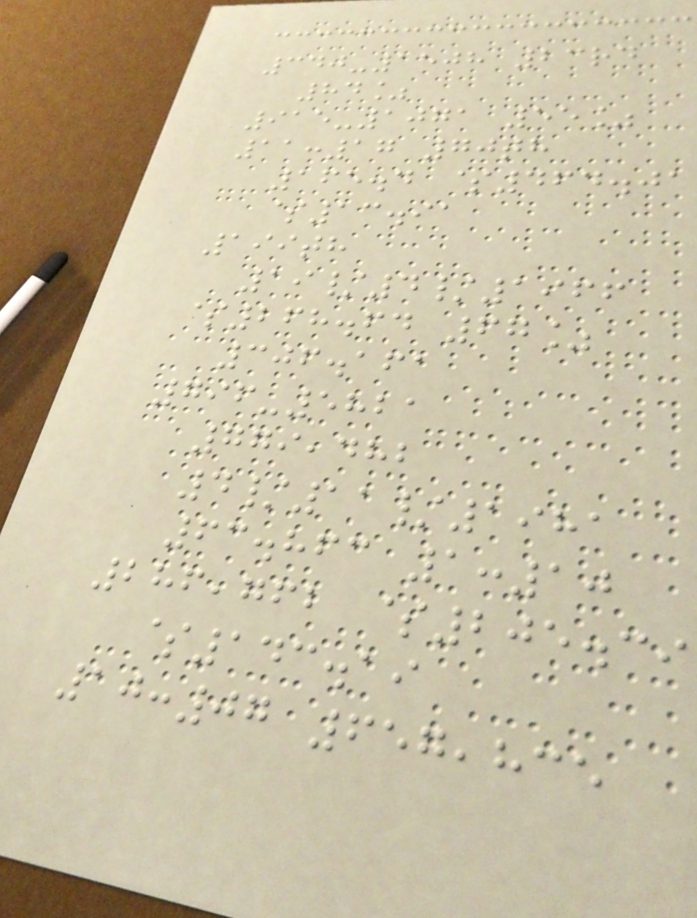340-1508 23rd
84%
915-1071 55%
11:17 70th
165.4 $464.01
$13.91
199th
19/4/1966
$268.64 67%
306.161
796-5821
779,482
4/11/1981
63.863 1:10
286,762 $205.39
$143.19
10:07 657,835
